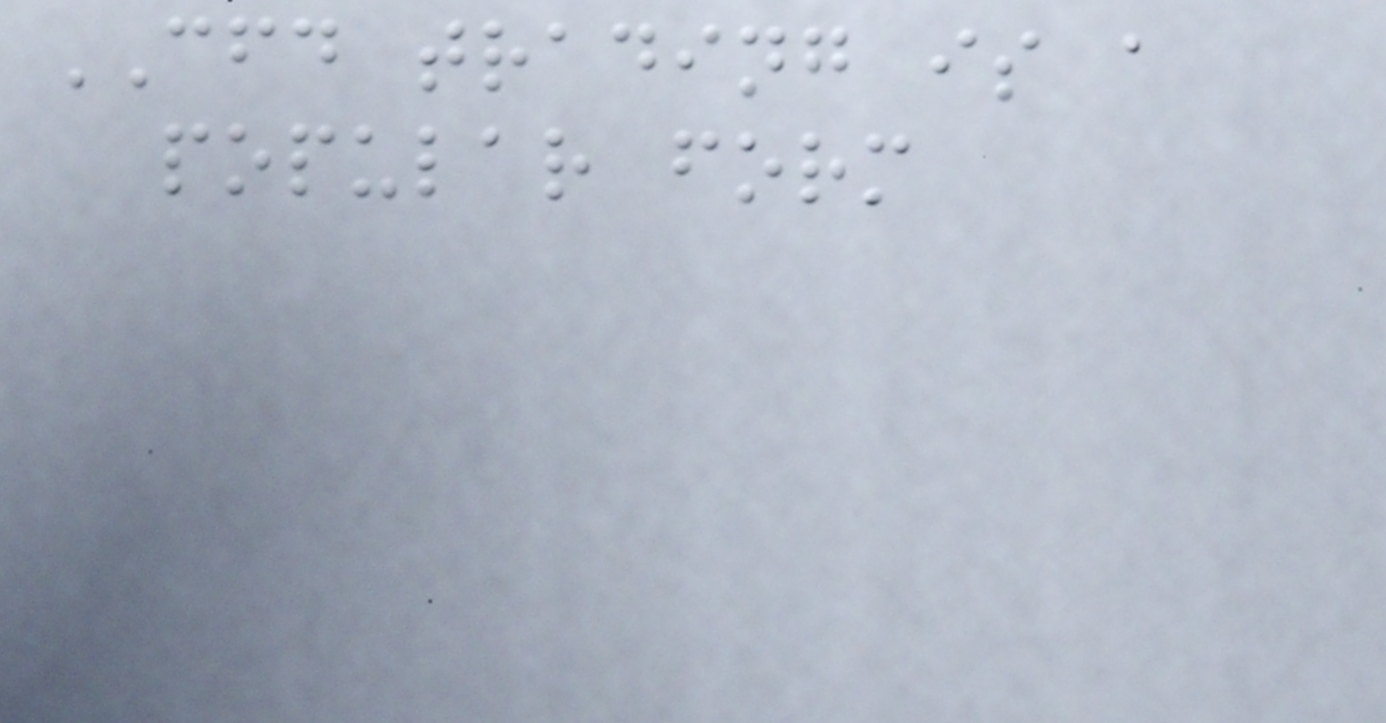CFD trading is a
popular form
